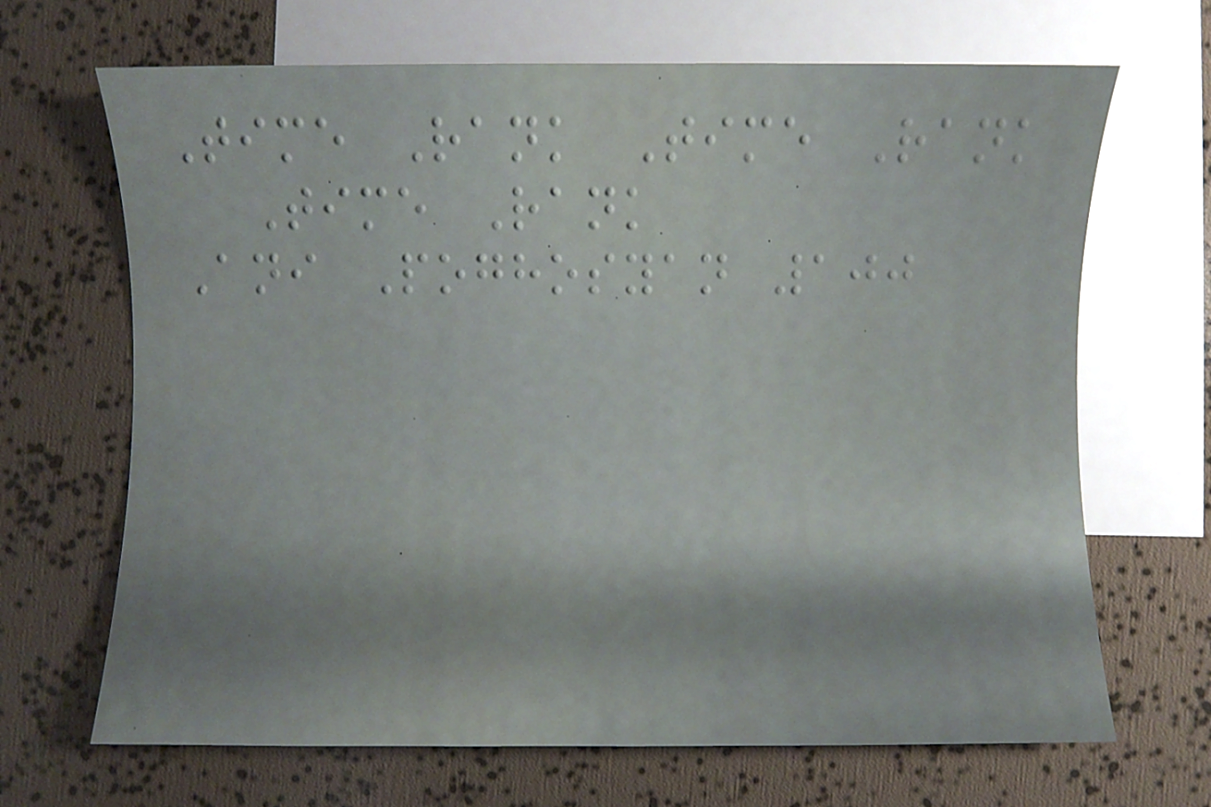Time Rank Time Rank
Time Rank
Ani Poghosyan 100
